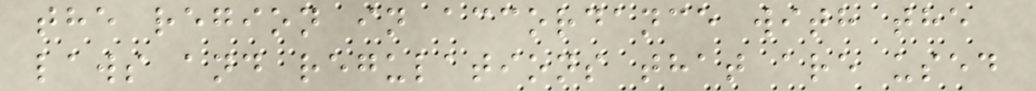the region in accordance with the
laws and regulations that are used
